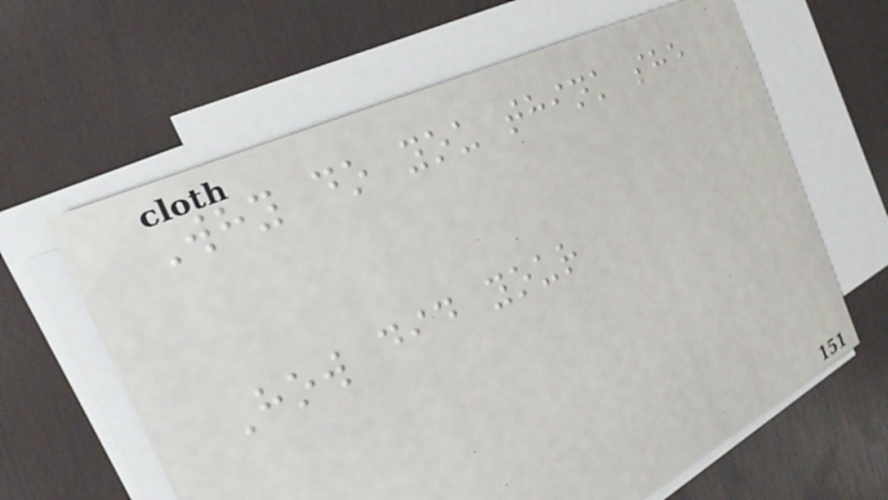Why do you think she
How did your
